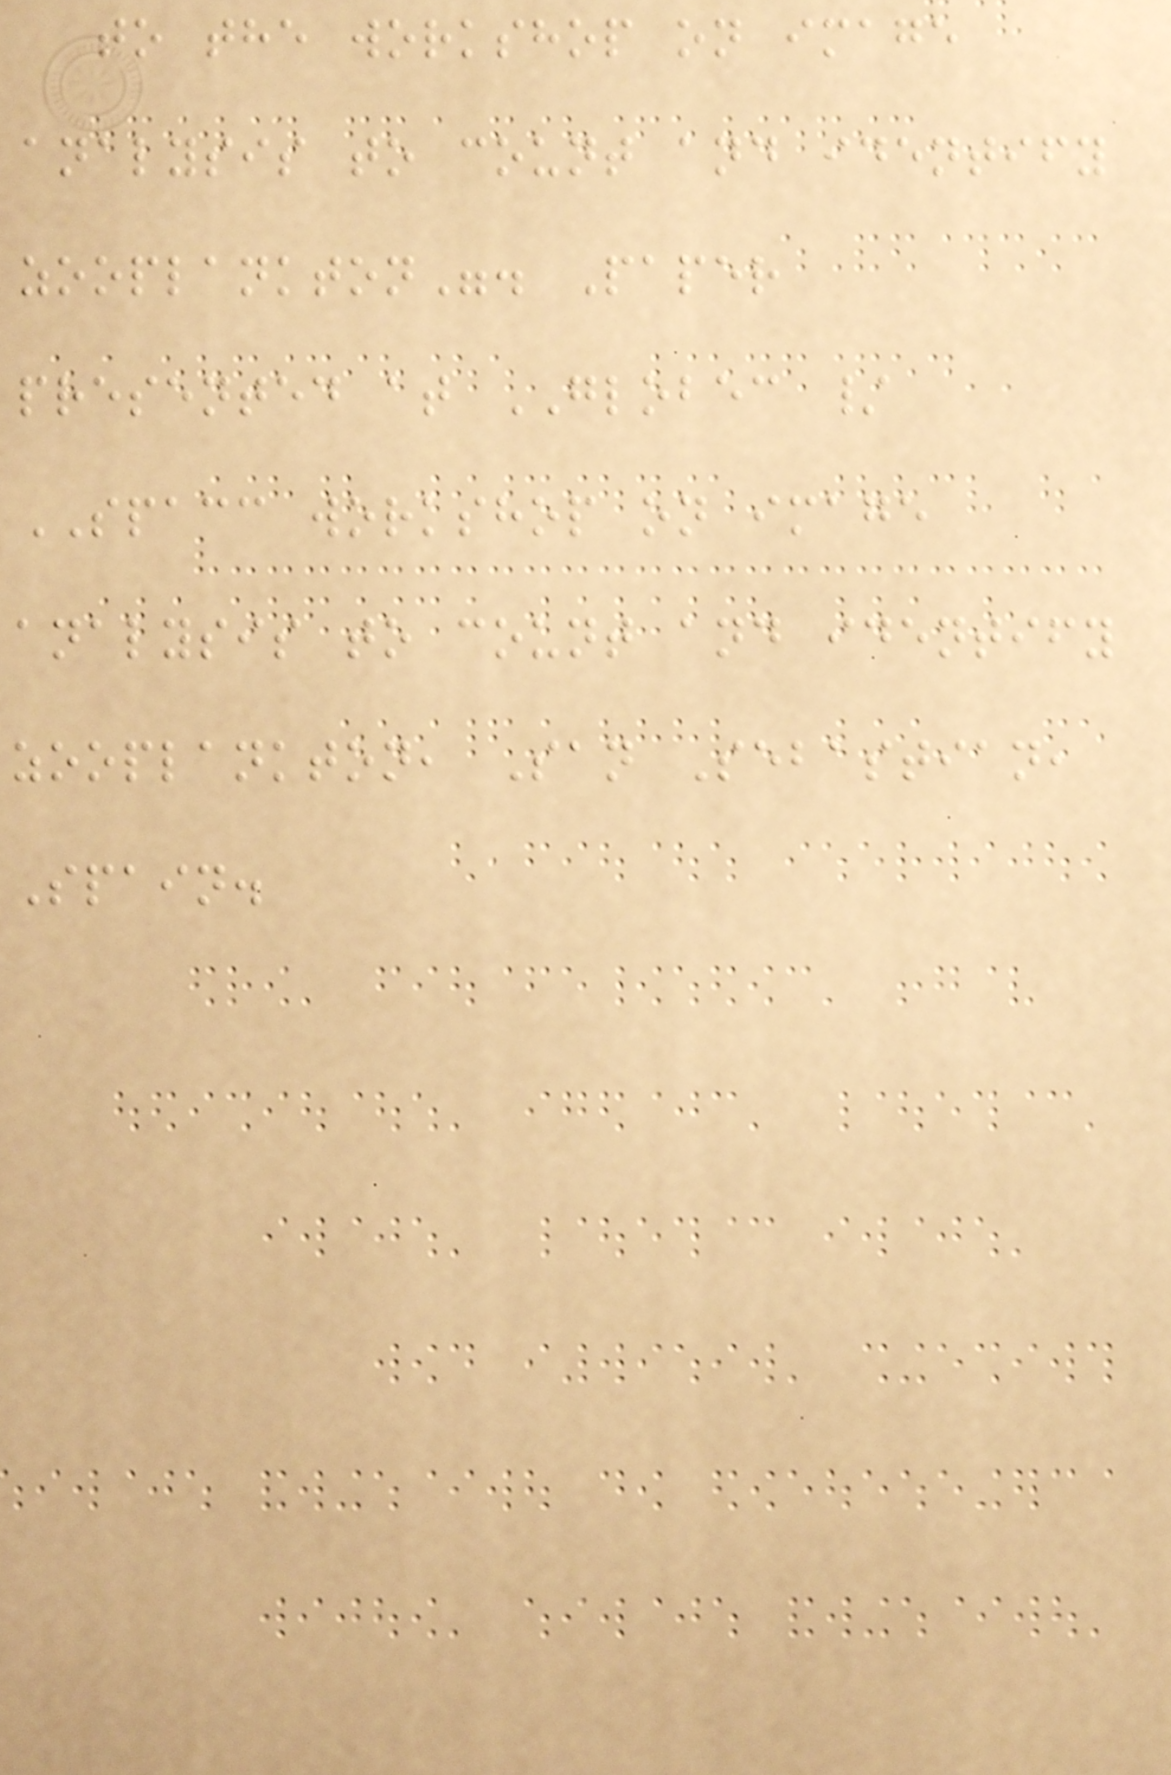to the workshop on image
analysis to count and identify
zooplankton". Paper
presented at GLOBEC /
SPACC workshop on image
analysis to count and identify
zooplankton, San Sebastian,
Spain.
